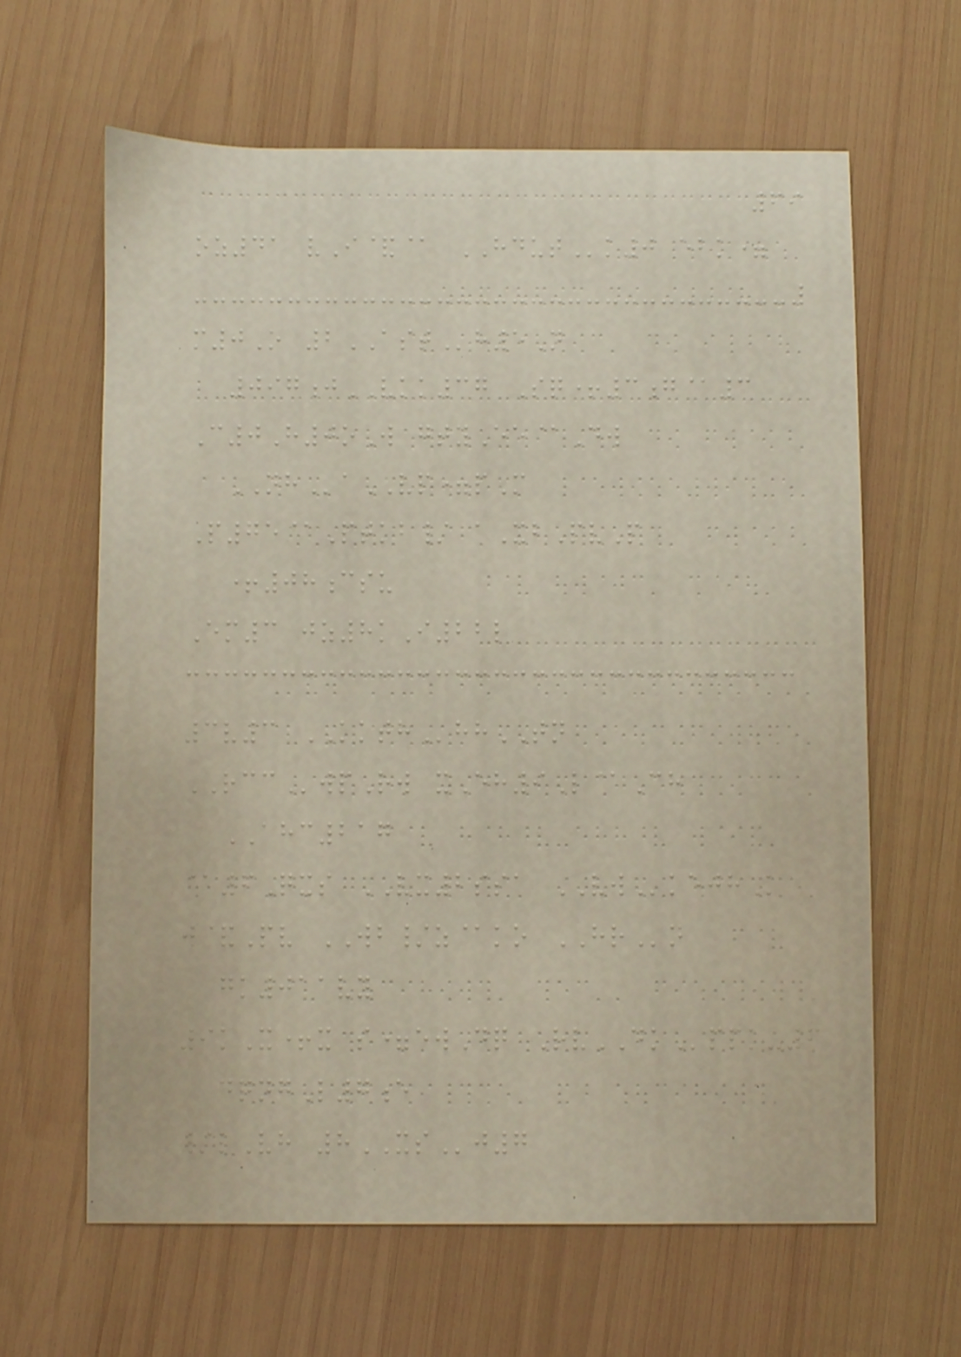69
oz41 vI&@ HDUTk0 ebk=
m0O 2ASTh5N
097jVKK37 Sq+3g@3
C0H0oW gtyEe@Dw
NHaVP=pM
P75@Ptkb/ aXbPvP
+08csu
Em3 jz8kI22l
3v3 KKTHhhTN
RCCwpRw xEh9L@Ch
AHC217
@6Qxs VX2ssa VWkejhK
w&Pv WB/z@ko HRn
gk011vy
9kX+x s=ewDq RvDKppk-6
dqngL7e
/lVh 8XSj7
